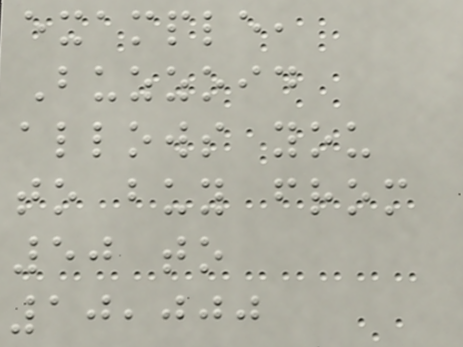example,
Buzzoid
allows you
to buy from
50 to
10,000
